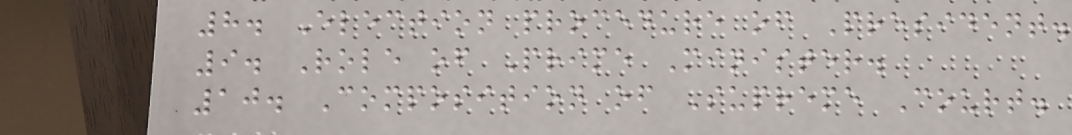8. Election procedure of President.
9. Role of Prime Minister.
10. Composition of Supreme Court.
